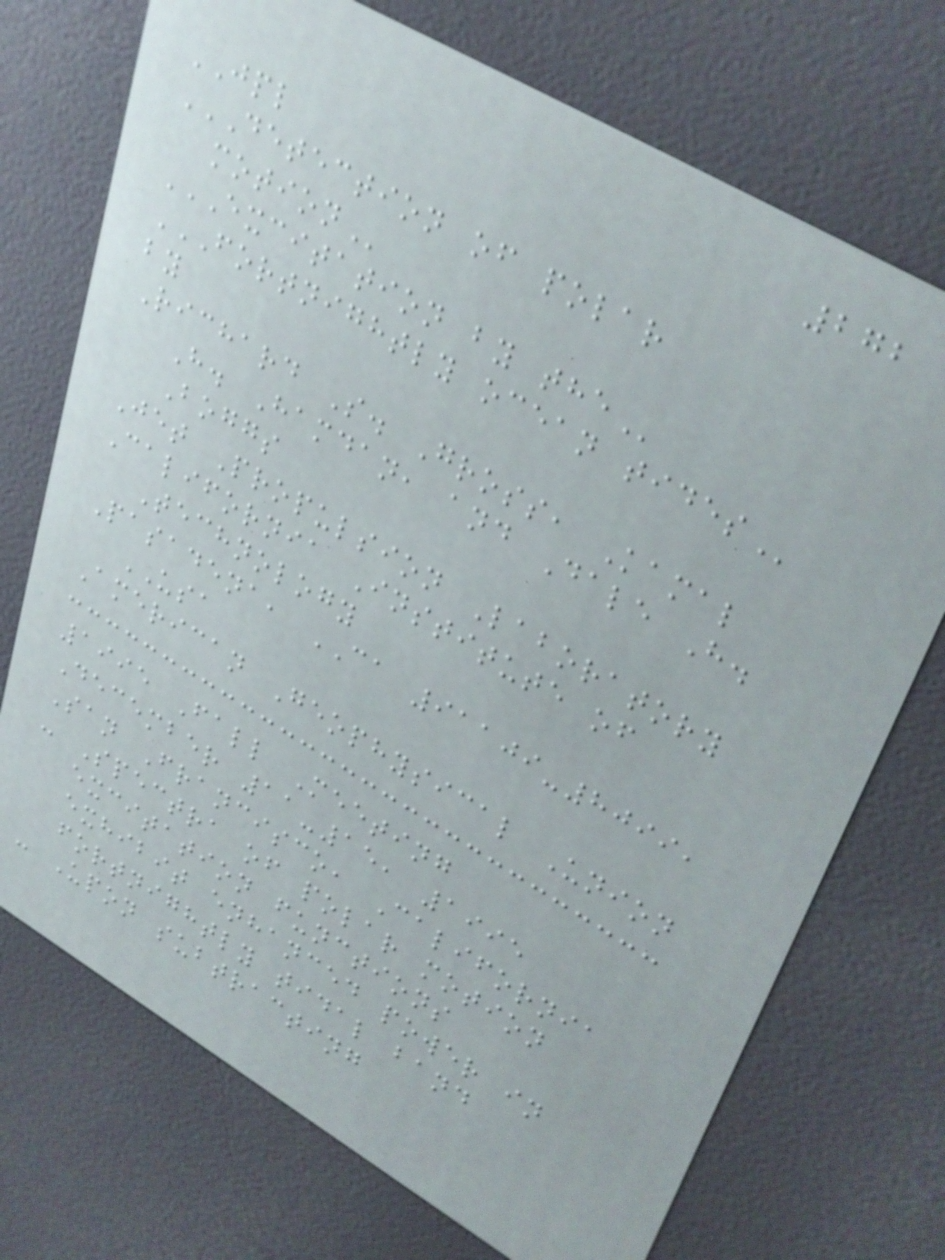272
JPL
DETECTION OF POLAR
MOTION
EXCITATION BY THE
FORTNIGHTLY OCEAN TIDES
by
Richard S. Gross, Kamal
H. Hamdan, and Dale H.
Boggs
Jet Propulsion Laboratory
California Institute of
Technology
Pasadena, CA 91109-8099,
USA
American Geophysical Union
1995 Fall Meeting
December 11-15, 1995
San Francisco, California
- Spectra of polar motion
excitation functions
exhibit enhanced power in
fortnightly tidal band
- Upon subtracting
